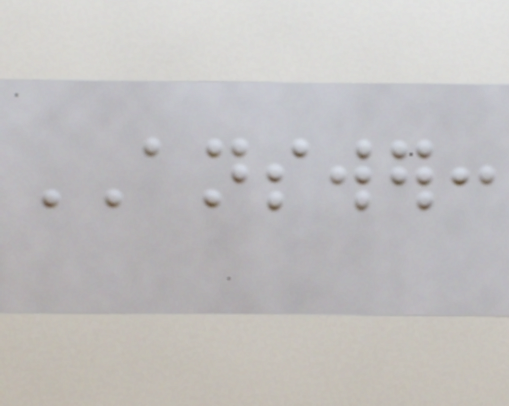ANSWER:
